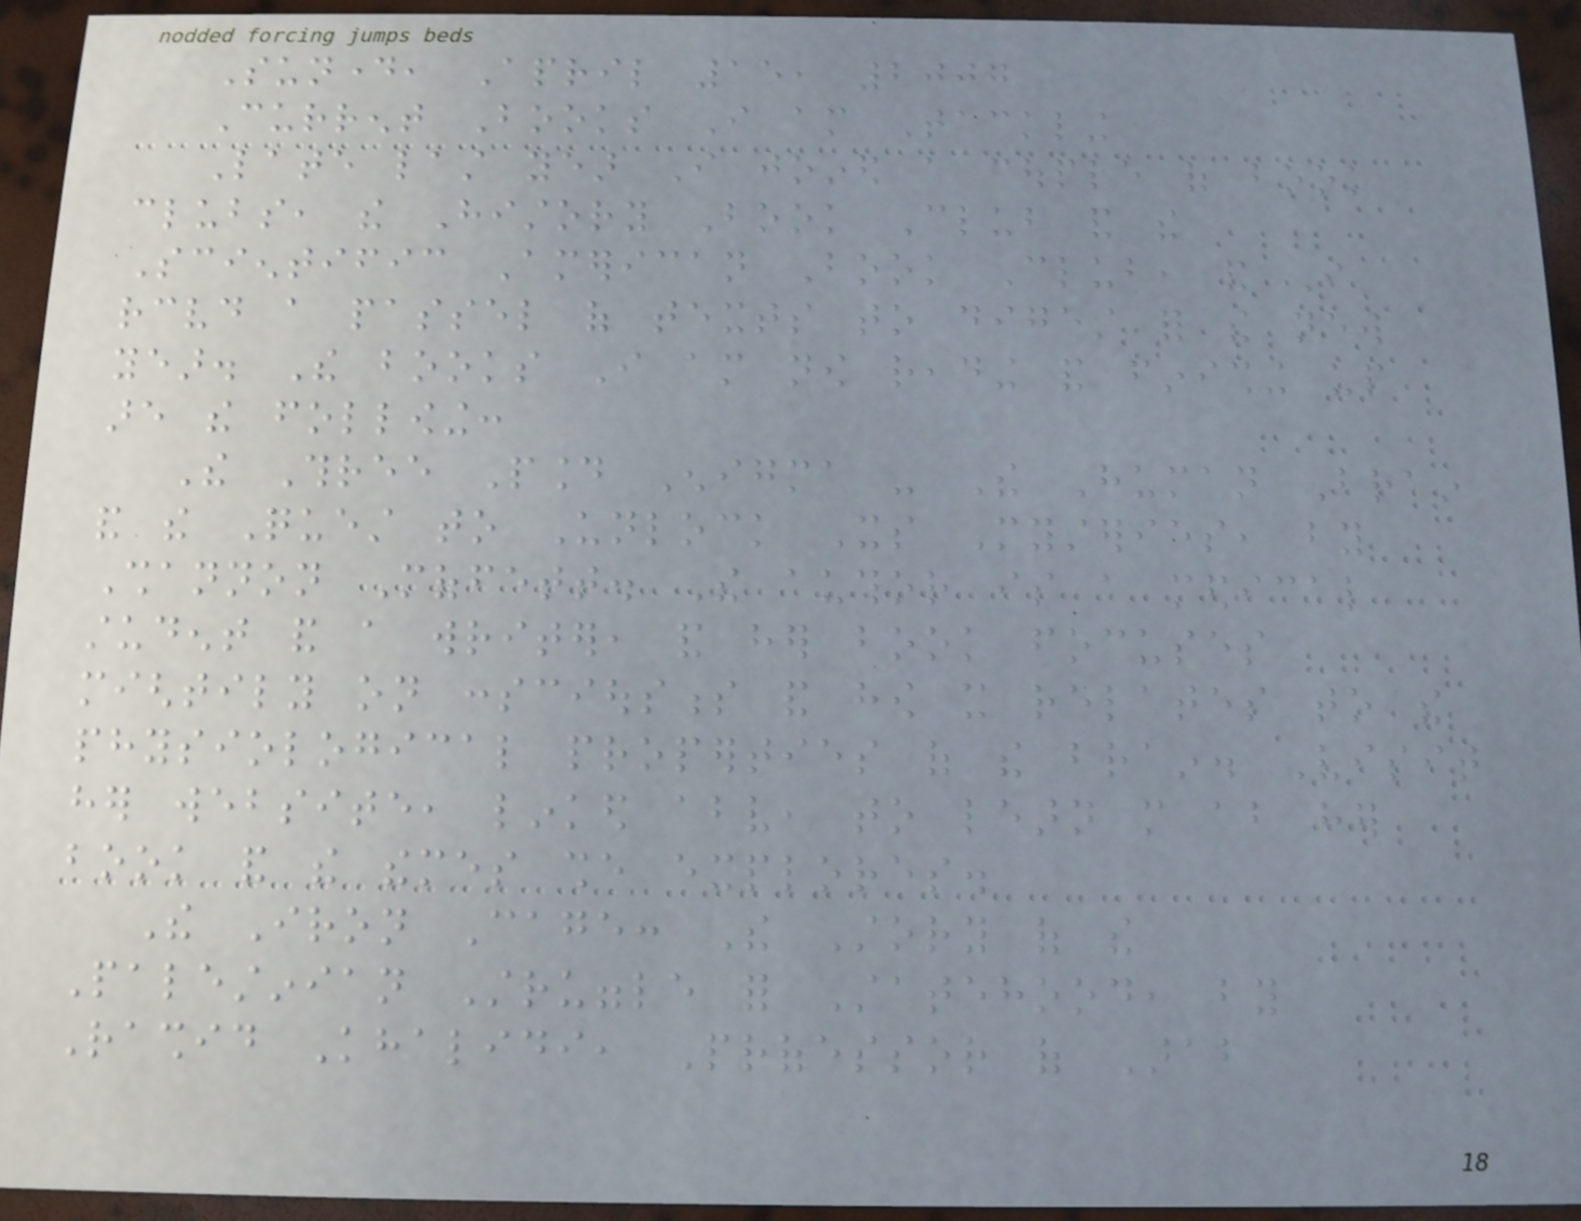Sunday, April 15, 2007
Current Books I am Tackling
Late last year I joined a couple of book
clubs, the History Book Club and the
Scientific American Book Club, and I
received a passel of texts to digest for the new
year. The books I am now reading and finishing up
are the following:
The Three Pound Enigma - The Human Brain
and the Quest to Unlock Its Mysteries, by
Shannon Moffett. The author is a medical
student and a writer, and her book focuses
mightily on consciousness and how it relates to the
physiological properties of the brain. Visit
her website, linked above, to learn more about her
book and the themes she explores.
The Iron Cage: The Story of the
Palestinian Struggle for Statehood, by
Rashid Khalidi, Professor of Arab
